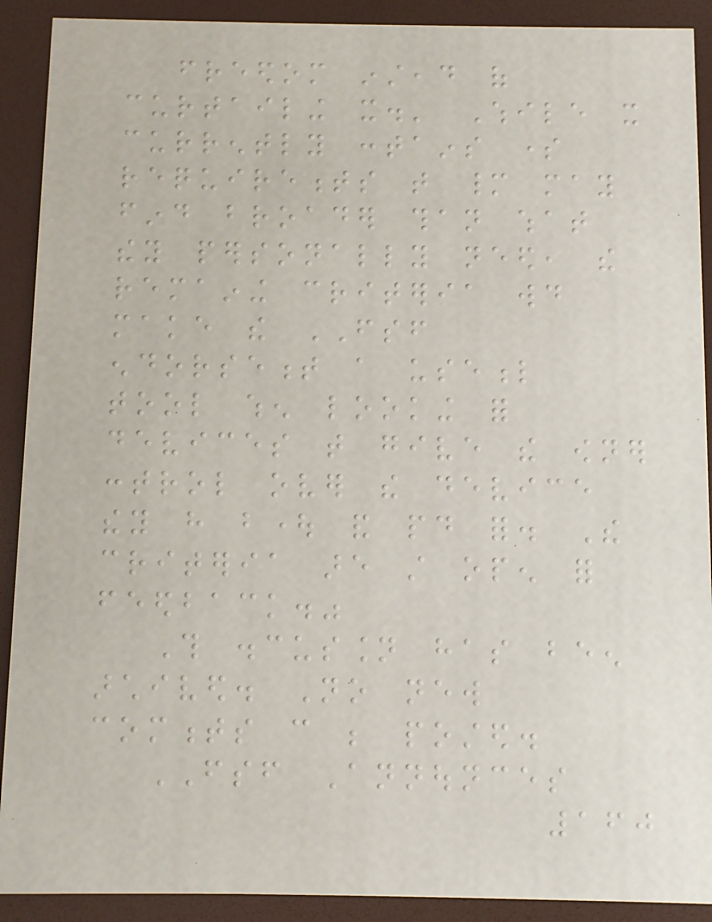freedom instead of
curtailing it.' While it
currently contains some
requirements that many may
find broader than what
they personally need, the
remaining criteria would
make the FSF
endorsement a useful
tool when looking for
devices that give the owner
control over the device
they have bought and paid for. The
criteria are still open for
feedback."
This discussion has been
archived. No new
comments can be posted.
FSF Announces
160
